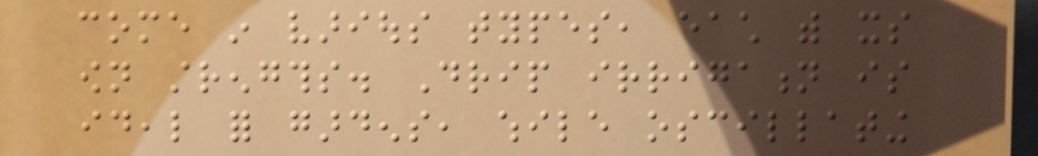come in various types, each with its
own strengths. Drip irrigation is
ideal for gardens, while oscillating
